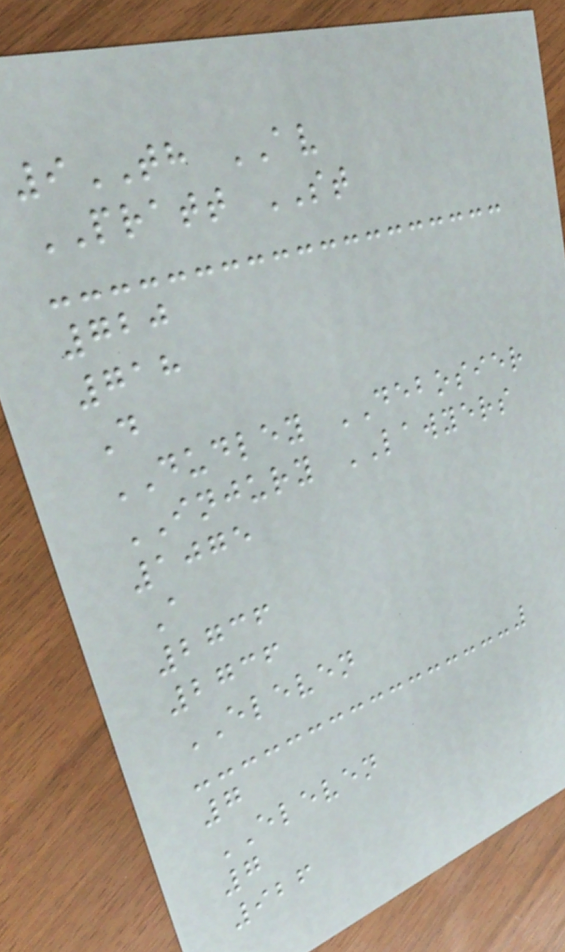9TH AV
PRATT ST
720
718
D
DUDLEY DEBOSIER
INJURY LAWYERS
1075
A
2736
2736
ELEVEN
7
ELEVEN
7
926
